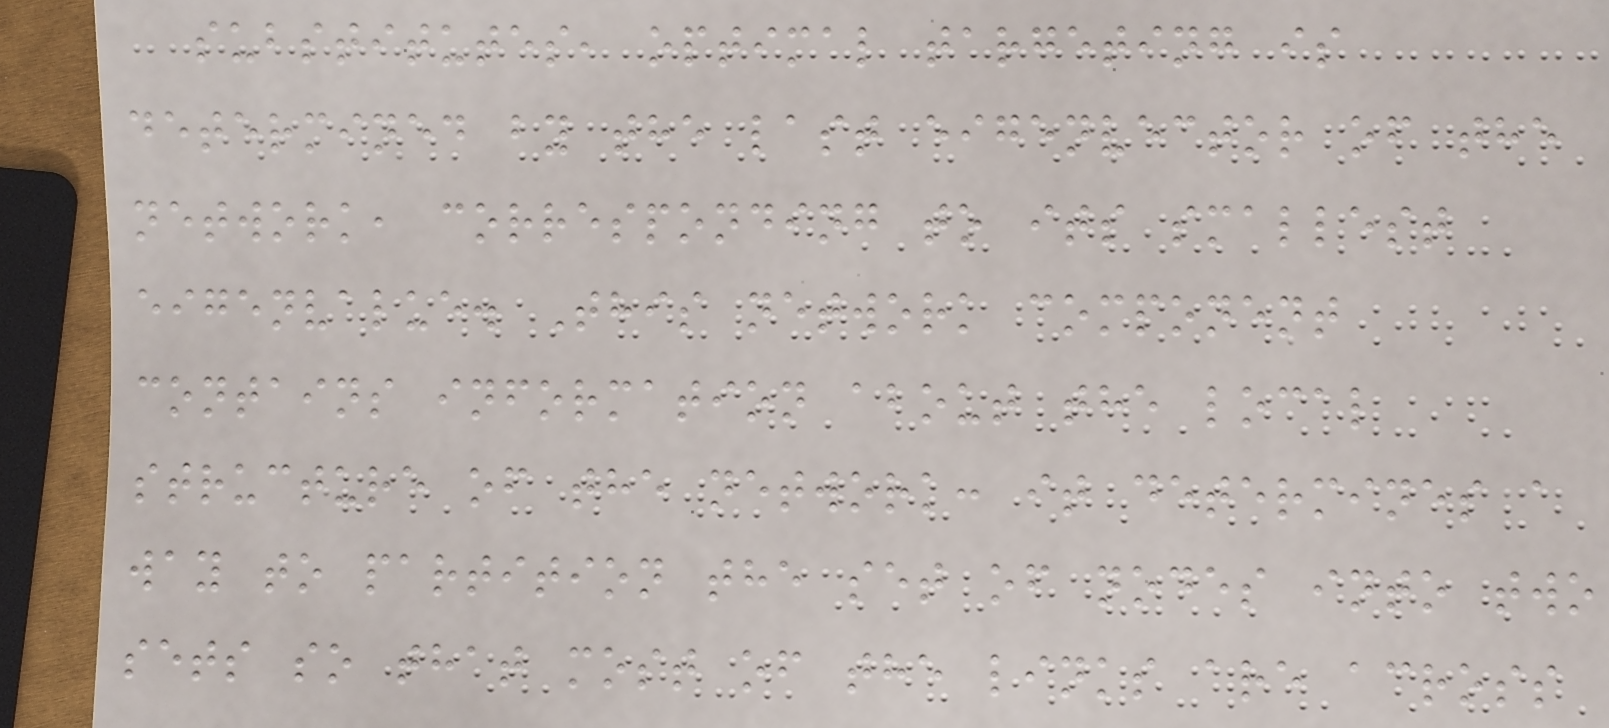substitutes, optimal targeting is
determined by the last eigenvector of the
network, corresponding to its smallest
eigenvalue. This network component
contains information about the local
structure of the network: it determines a
way to partition the set of nodes into two
sets so that most of the links are across
